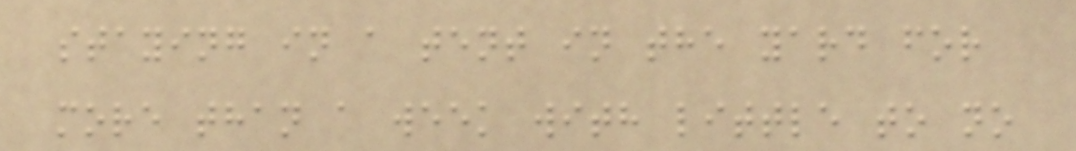staying in a tent in the yard for
more than a week with little to no
